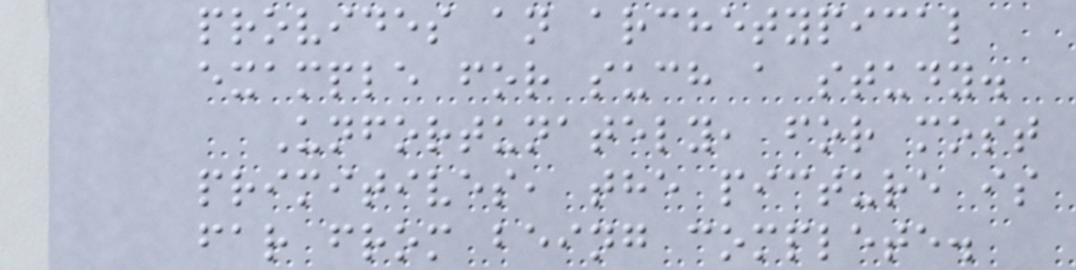provides an archetypical
example for such a study.
Unfortunately, for most
primitives, the picture is
far from being complete.
